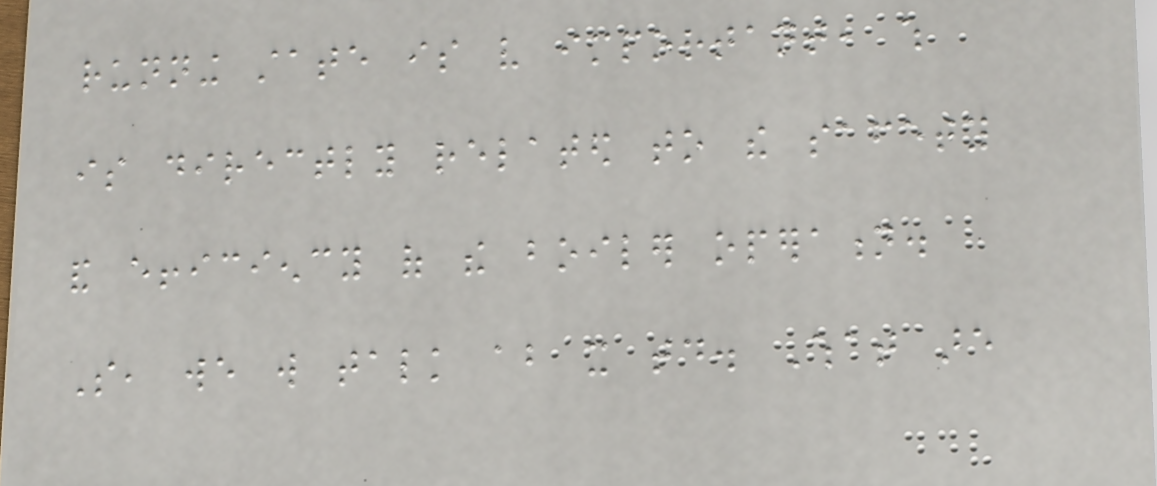running state is very important, which
is directly related to the safety
and efficiency of the boiler operation.
So, we will talk about it today. What are
